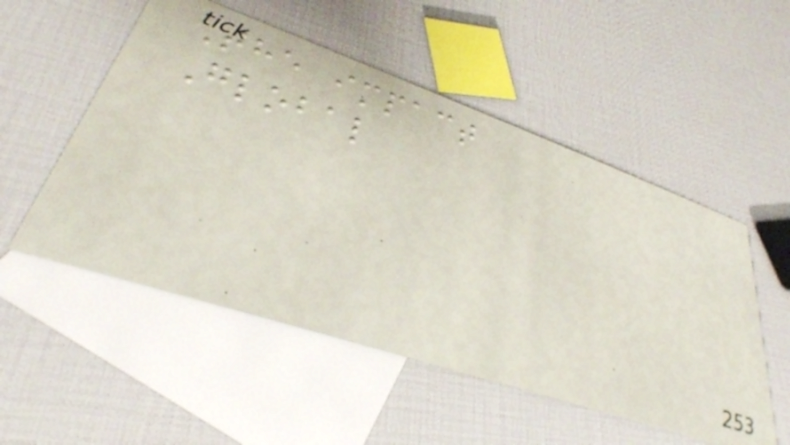The impact
Global
